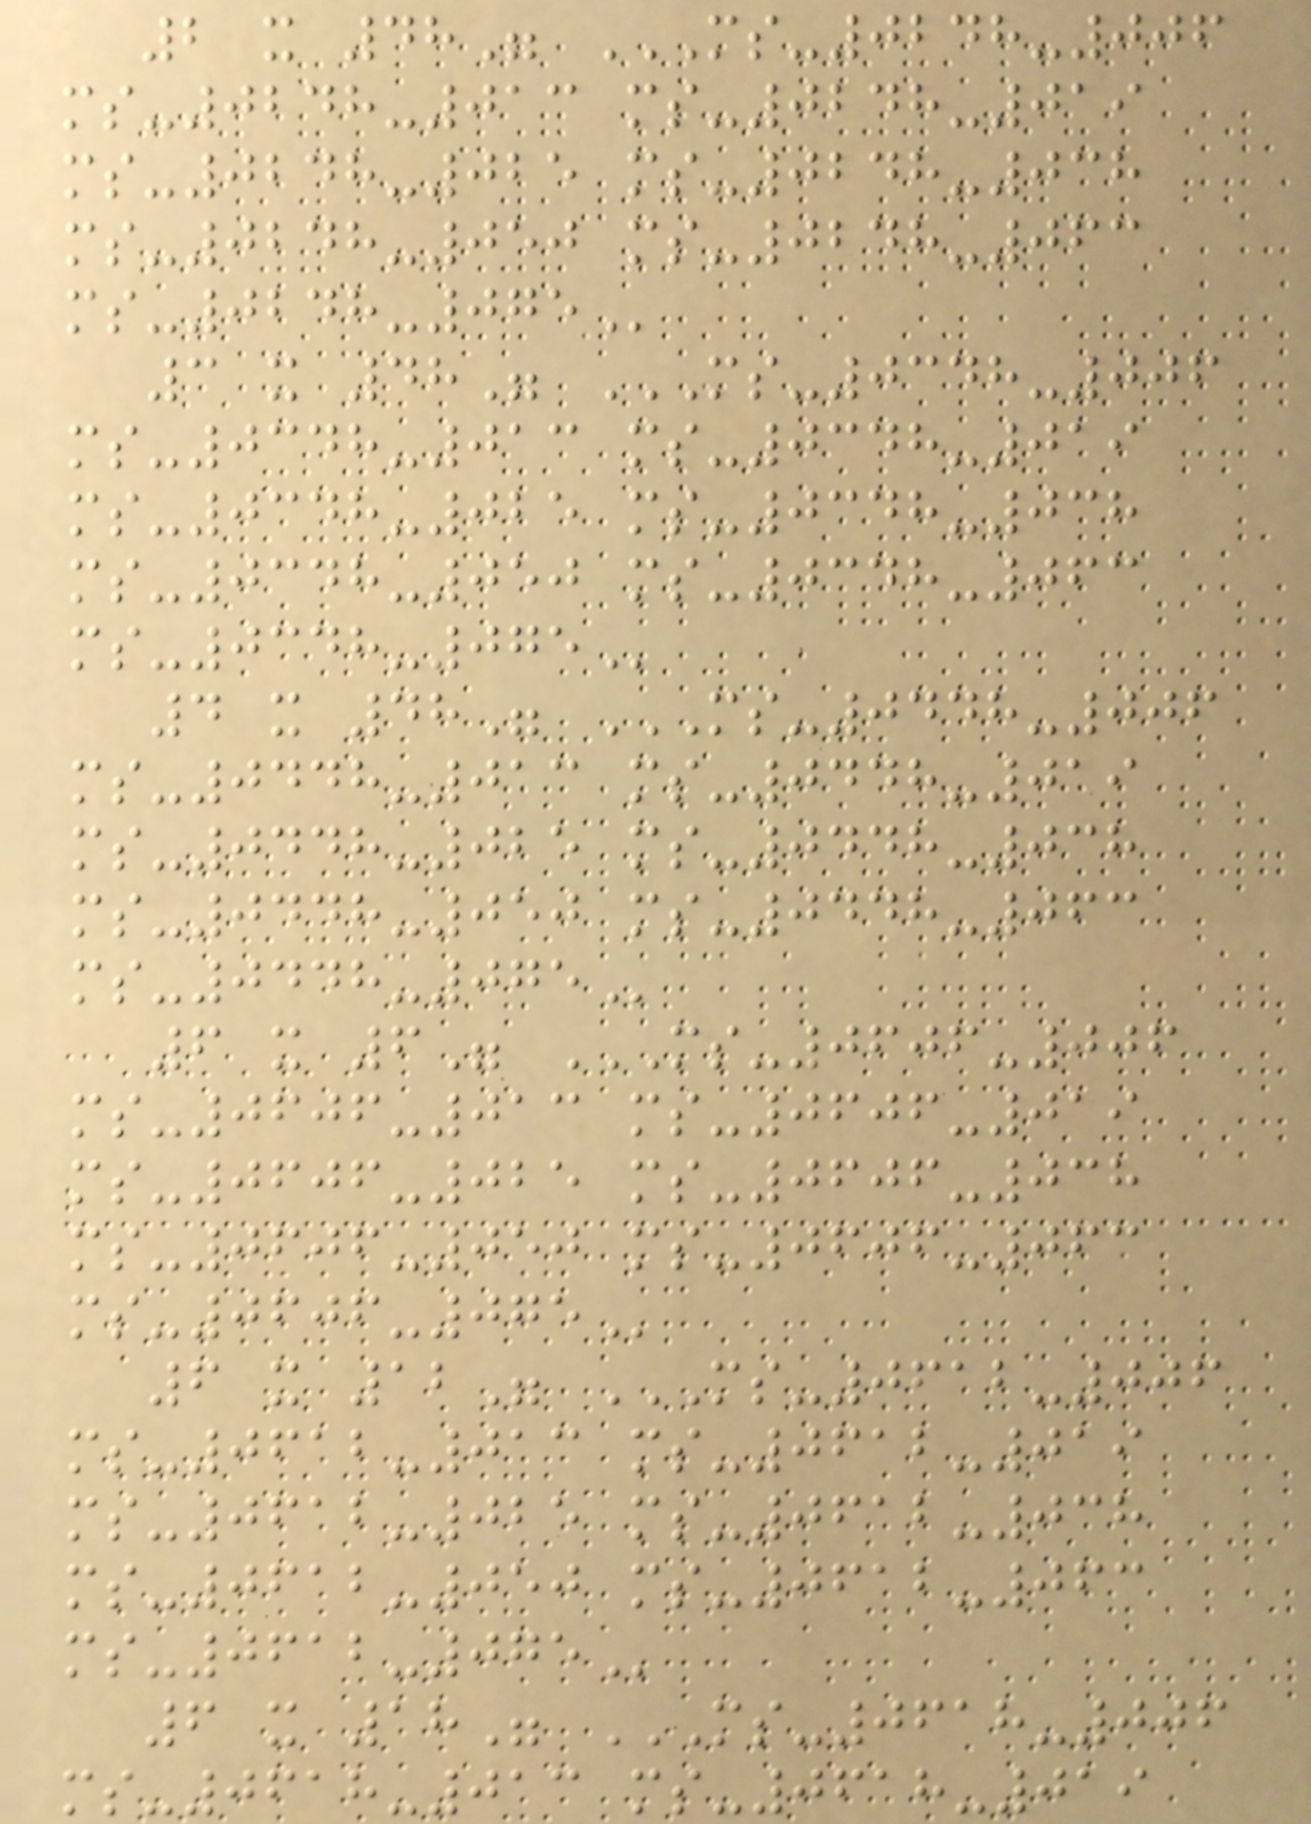2 x 48" MS-0248-006
MS-0248-013 MS-0248-019
MS-0248-025 MS-0248-038
MS-0248-050 MS-0248-063
MS-0248-075
3 x 48" MS-0348-006
MS-0348-013 MS-0348-019
MS-0348-025 MS-0348-038
MS-0348-050 MS-0348-063
MS-0348-075
4 x 48" MS-0448-006
MS-0448-013 MS-0448-019
MS-0448-025 MS-0448-038
MS-0448-050 MS-0448-063
MS-0448-075
6 x 6" MS-0606-006
MS-0606-013 MS-0606-019
MS-0606-025 MS-0606-038
MS-0606-050 MS-0606-063
MS-0606-075
6 x 12" MS-0612-006
MS-0612-013 MS-0612-019
MS-0612-025 MS-0612-038
MS-0612-050 MS-0612-063
MS-0612-075
6 x 18" MS-0618-006
MS-0618-013 MS-0618-019
